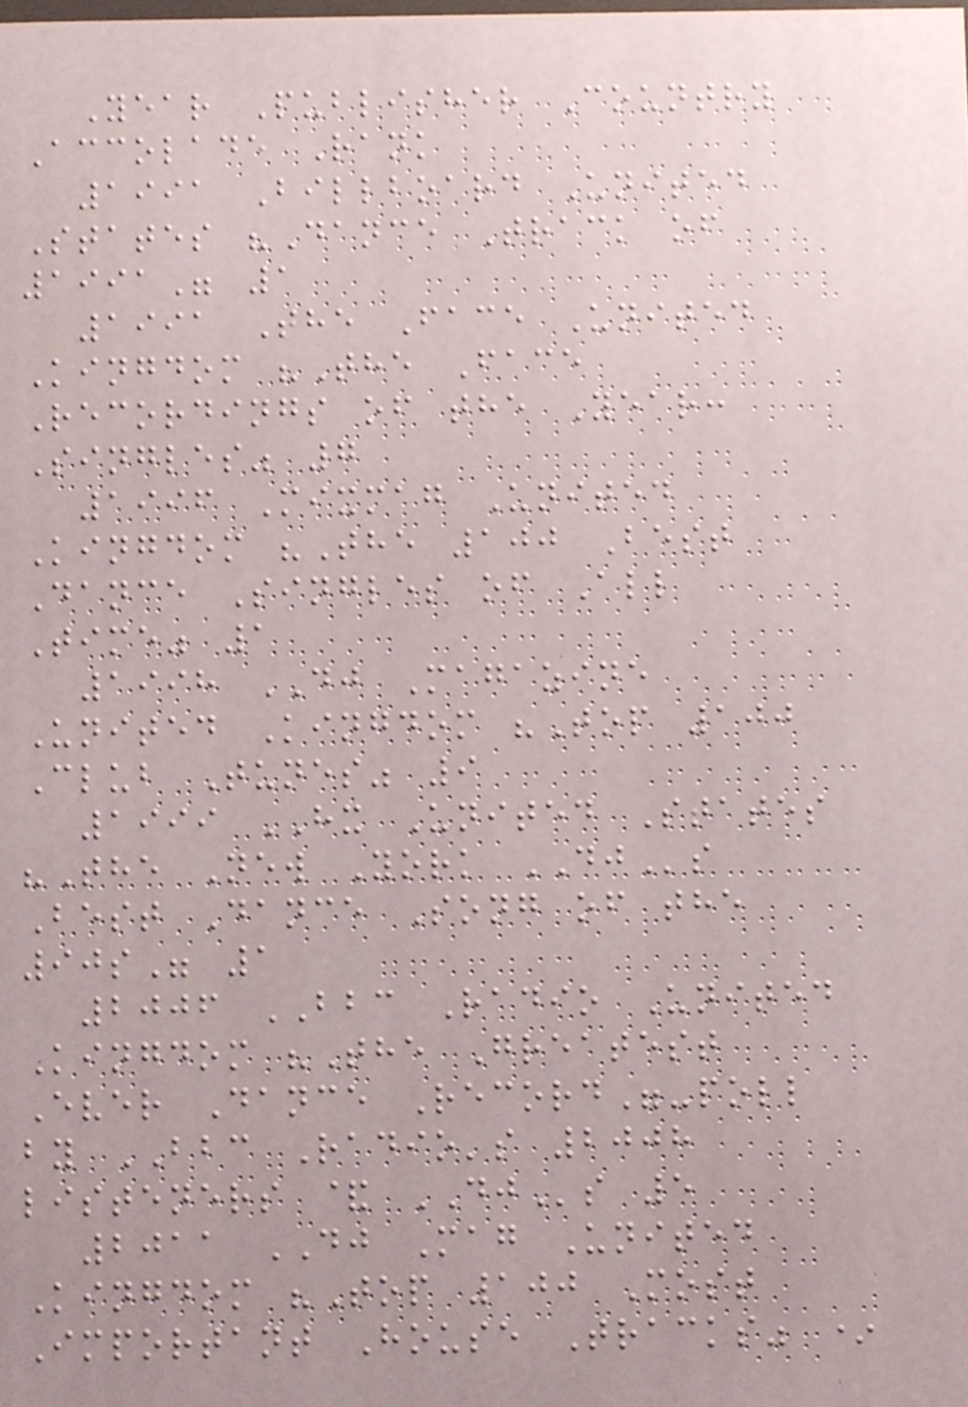Year Publisher Country
Accolade Rank
1991 Billboard United
States "Dance Track of
1991" 1
1991 The Face United
Kingdom "The Face
Recordings of the Year:
Singles" 7
1996 Mixmag United
Kingdom "The 100 Best
Dance Singles of All
Time" 1
1998 DJ Magazine
United Kingdom "Top 100
Club Tunes" 9
1999 HX United States
"The New York DJs
Best Dance Song of the
90s" 1
2006 BBC Radio United
Kingdom "The Greatest
Ever Dance Record"-poll
by BBC Radio's 2008
listeners & DJs 5
2011 DJ Mag United
Kingdom "Top 100 Most
Important House Tracks" *
